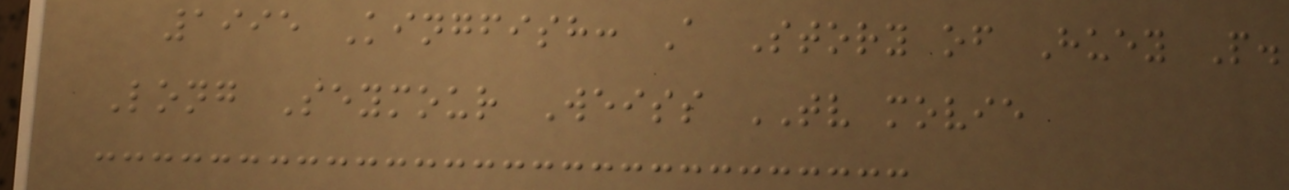1995 Kingfish: A Story of Huey P.
Long Seymour Weiss TV movie
